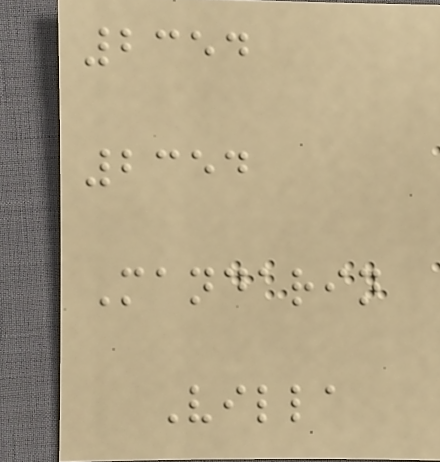2354
2354
Mandarin
Villa
